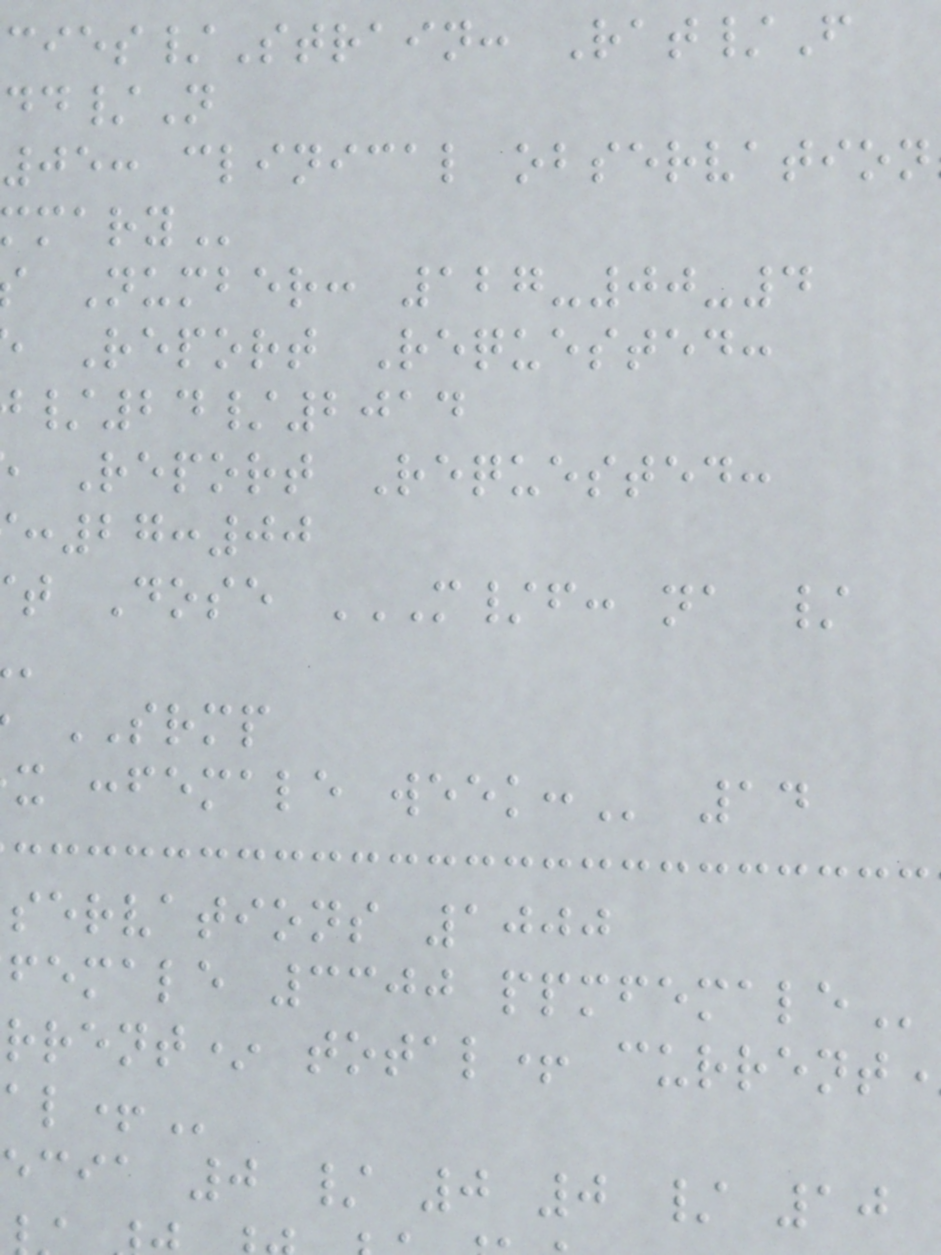cies/Strain: Rat/F
/N
05: clinical
Number: 127-00-4
Report Requested:
/24/2014
Report Requested:
:27:00
SRMP
x :female
servations 1000
female 3300
rrent* total+
ecia 0 / 0 0 / 10
